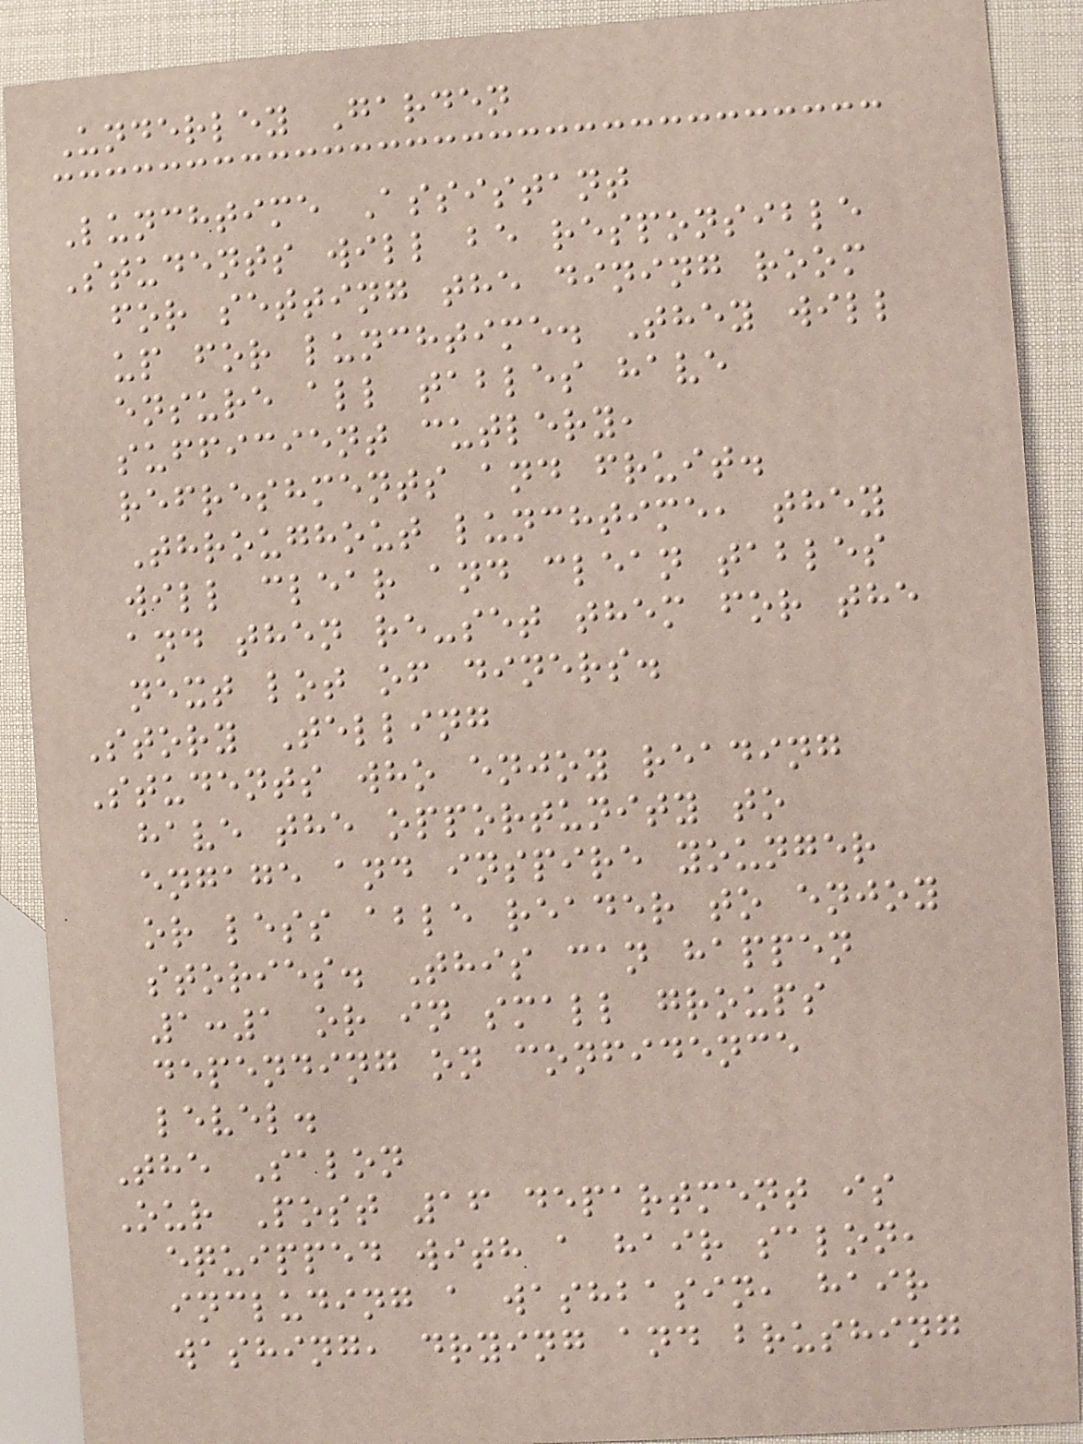Underley Garden
Lunchtime Assistant
Students will be responsible
for setting the dining room
up for lunchtime. They will
ensure all tables have
sufficient cutlery,
refreshments and fruit.
Throughout lunchtime, they
will clear and clean tables
and then re-set them for the
next lot of diners.
Story Telling
Students who enjoy reading
have the opportunity to
engage and inspire younger
or less able reader to enjoy
stories. This can happen
1:1 or in small groups
depending on confidence
level.
The Salon
Our Post 16 department is
equipped with a hair salon,
including a washbasin, hair
washing, drying and brushing
